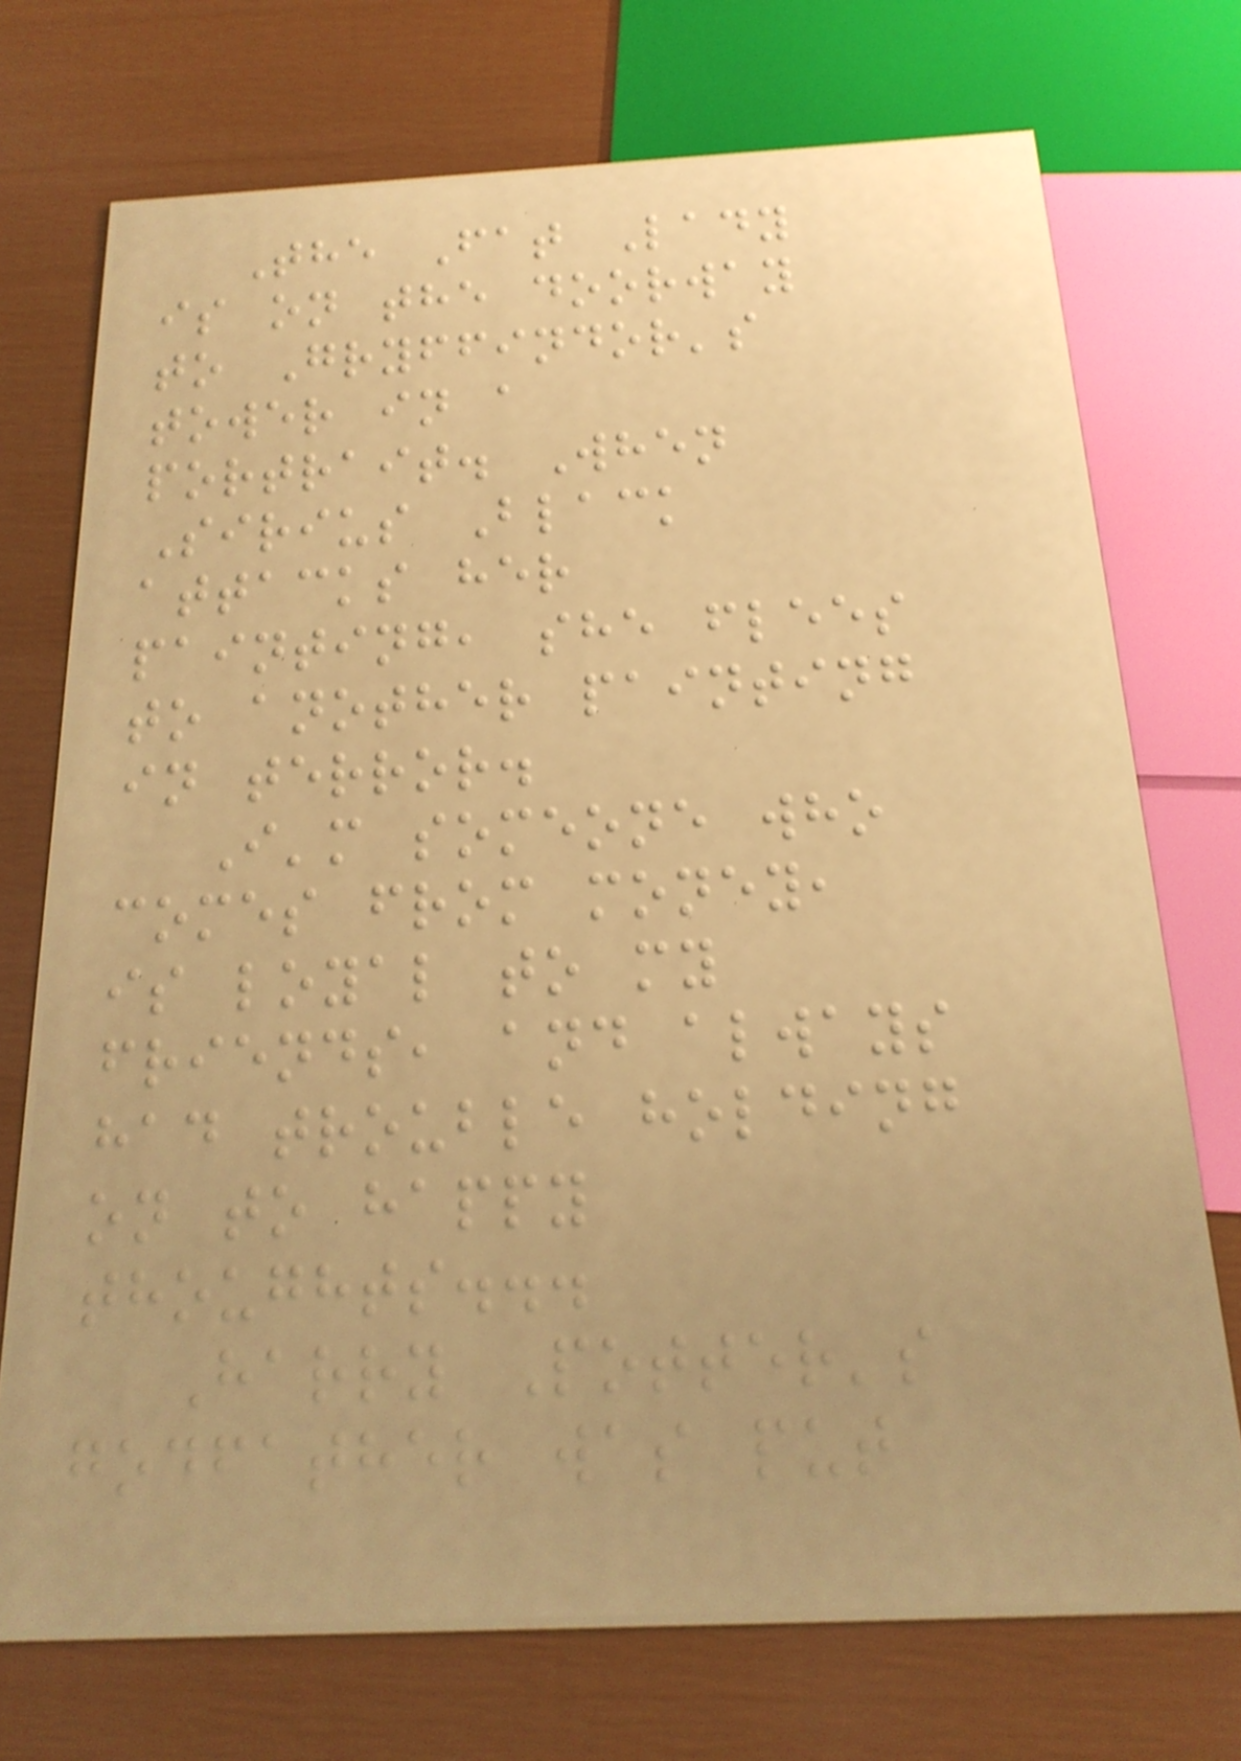The Fat Lady
is on the doorway
to Gryffindor's
tower in a
portrait. When
Sirius Black
attacks her
painting, she flees
to another painting
in terror.
I'm someone who
comes from money,
is loyal to my
friends, and always
had trouble holding
on to happy
thoughts...
Harry Potter's
godfather was put
